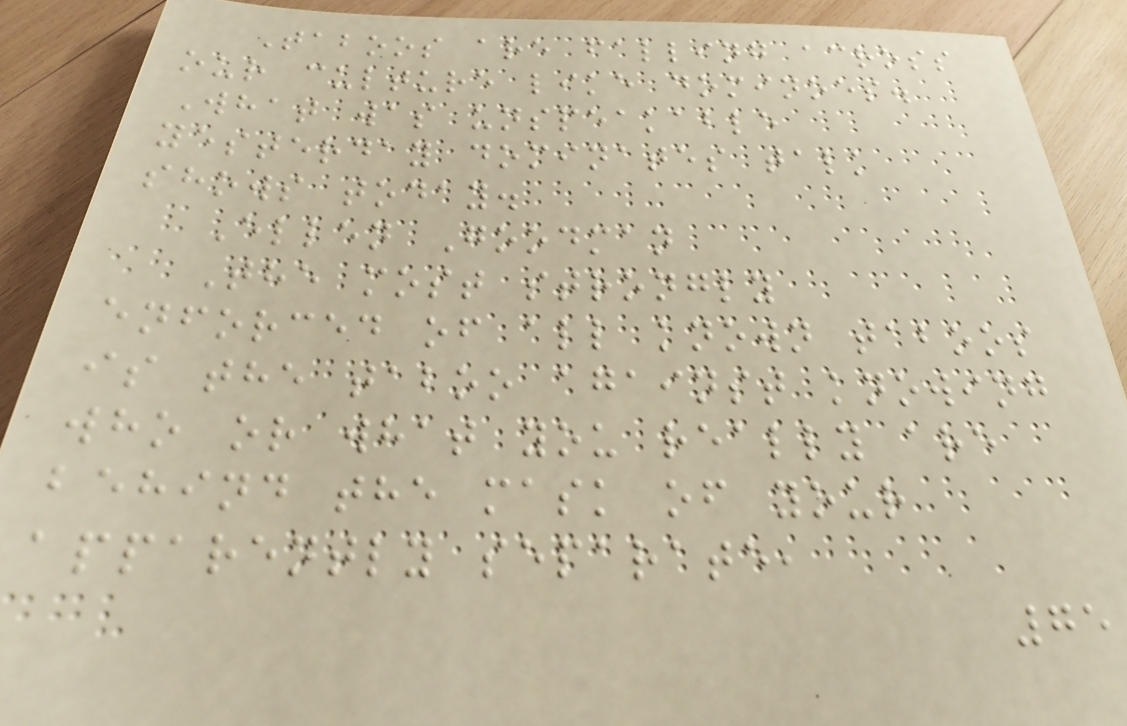Taboos are falling across
our culture like dominoes.
What was unspeakable
yesterday dominates talk
shows today.
Ellen Goodman
The most strongly
enforced of all known taboos
is the taboo against knowing
who or what you really are
behind the mask of your
apparently separate,
75
